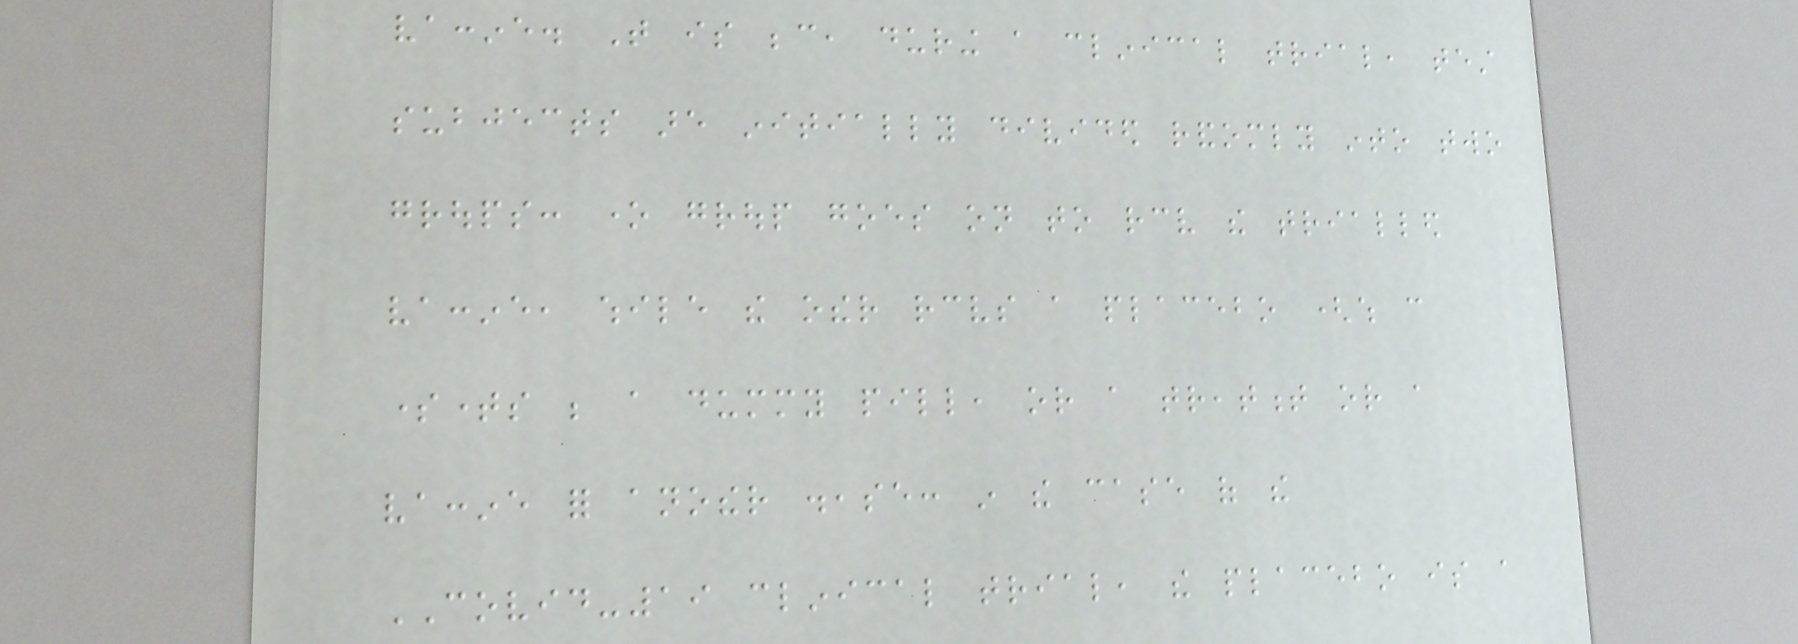vaccine. That is because, during a clinical trial, test
subjects are initially divided randomly into two
groups: one group goes on to receive the trialled
vaccine, while the other receives a placebo (which can
sometimes be a dummy pill, or a treatment or a
vaccine for another disease: in the case of the
COVID-19 clinical trial, the placebo is a
